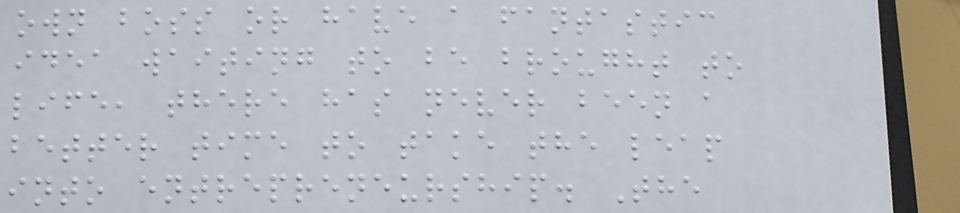own boss or have a fantastic
idea waiting to be brought to
life, there has never been a
better time to take the leap
into entrepreneurship. The
